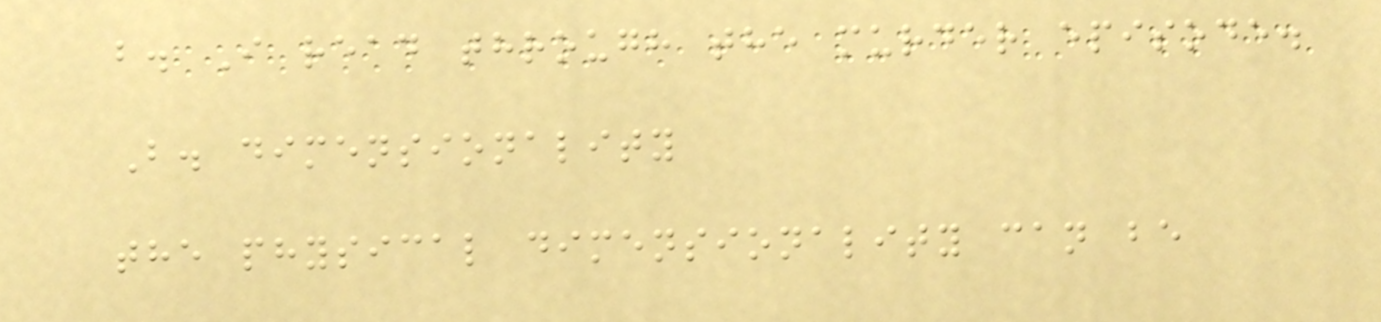b. I read through the murder episode.
B. dimensionality
the physical dimensionality can be
